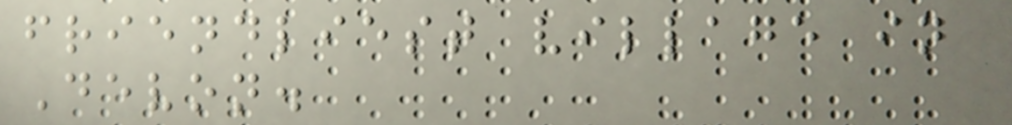friendliest village in
Devon.
